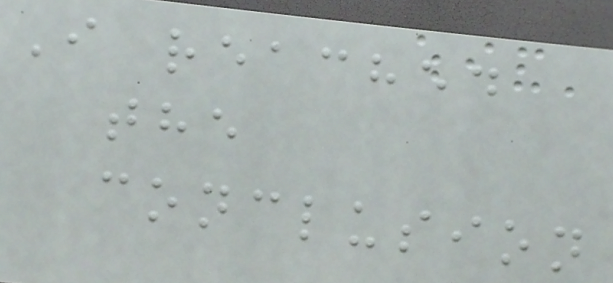I reached
the
conclusion
